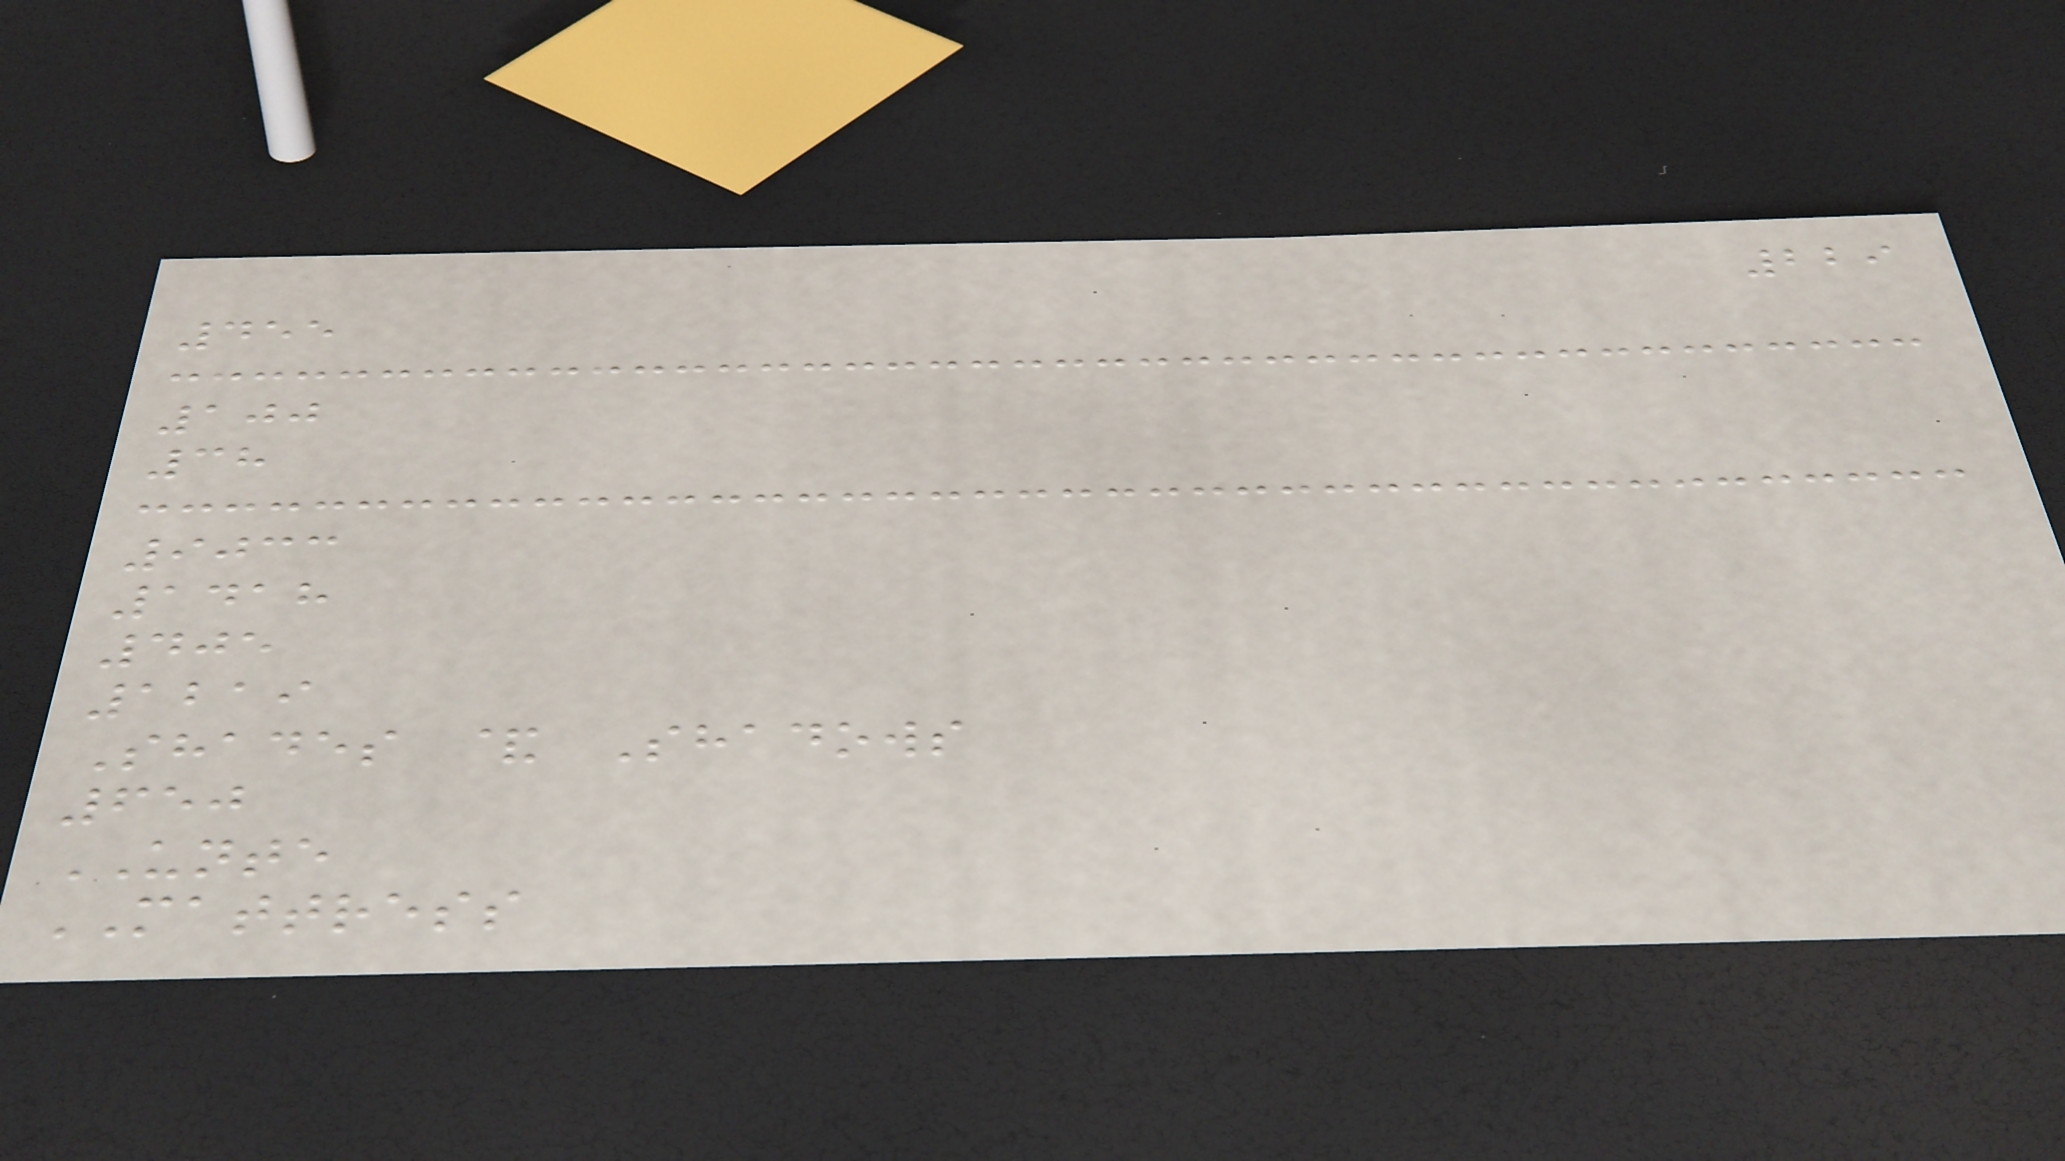229
455
100
38
9033
1418
405
1219
Shades & Shadows
650
UNTE
MATTRESS
